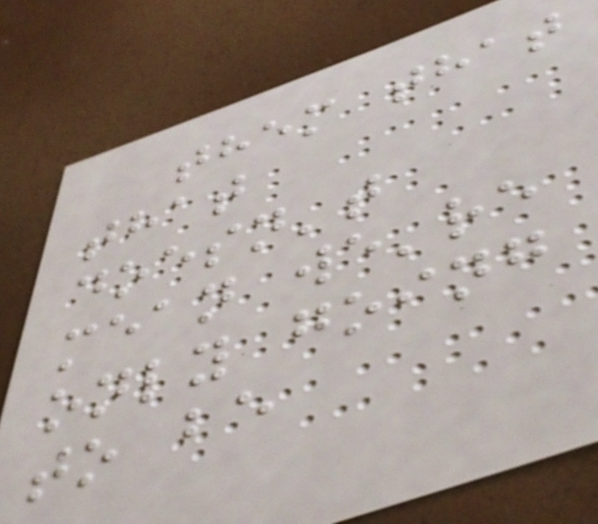them that
that
doesn't
mean we're
only going
to be
